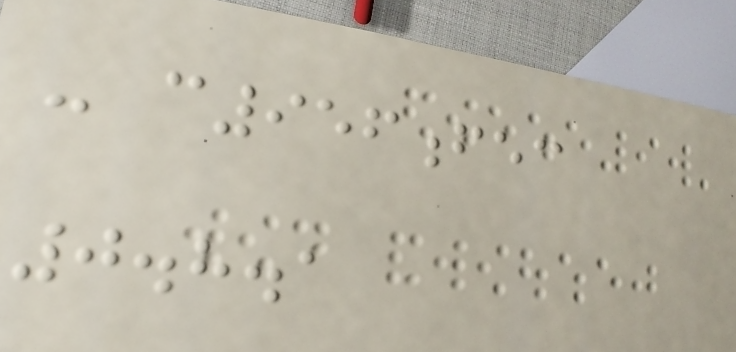- c956fec
0.8.1
